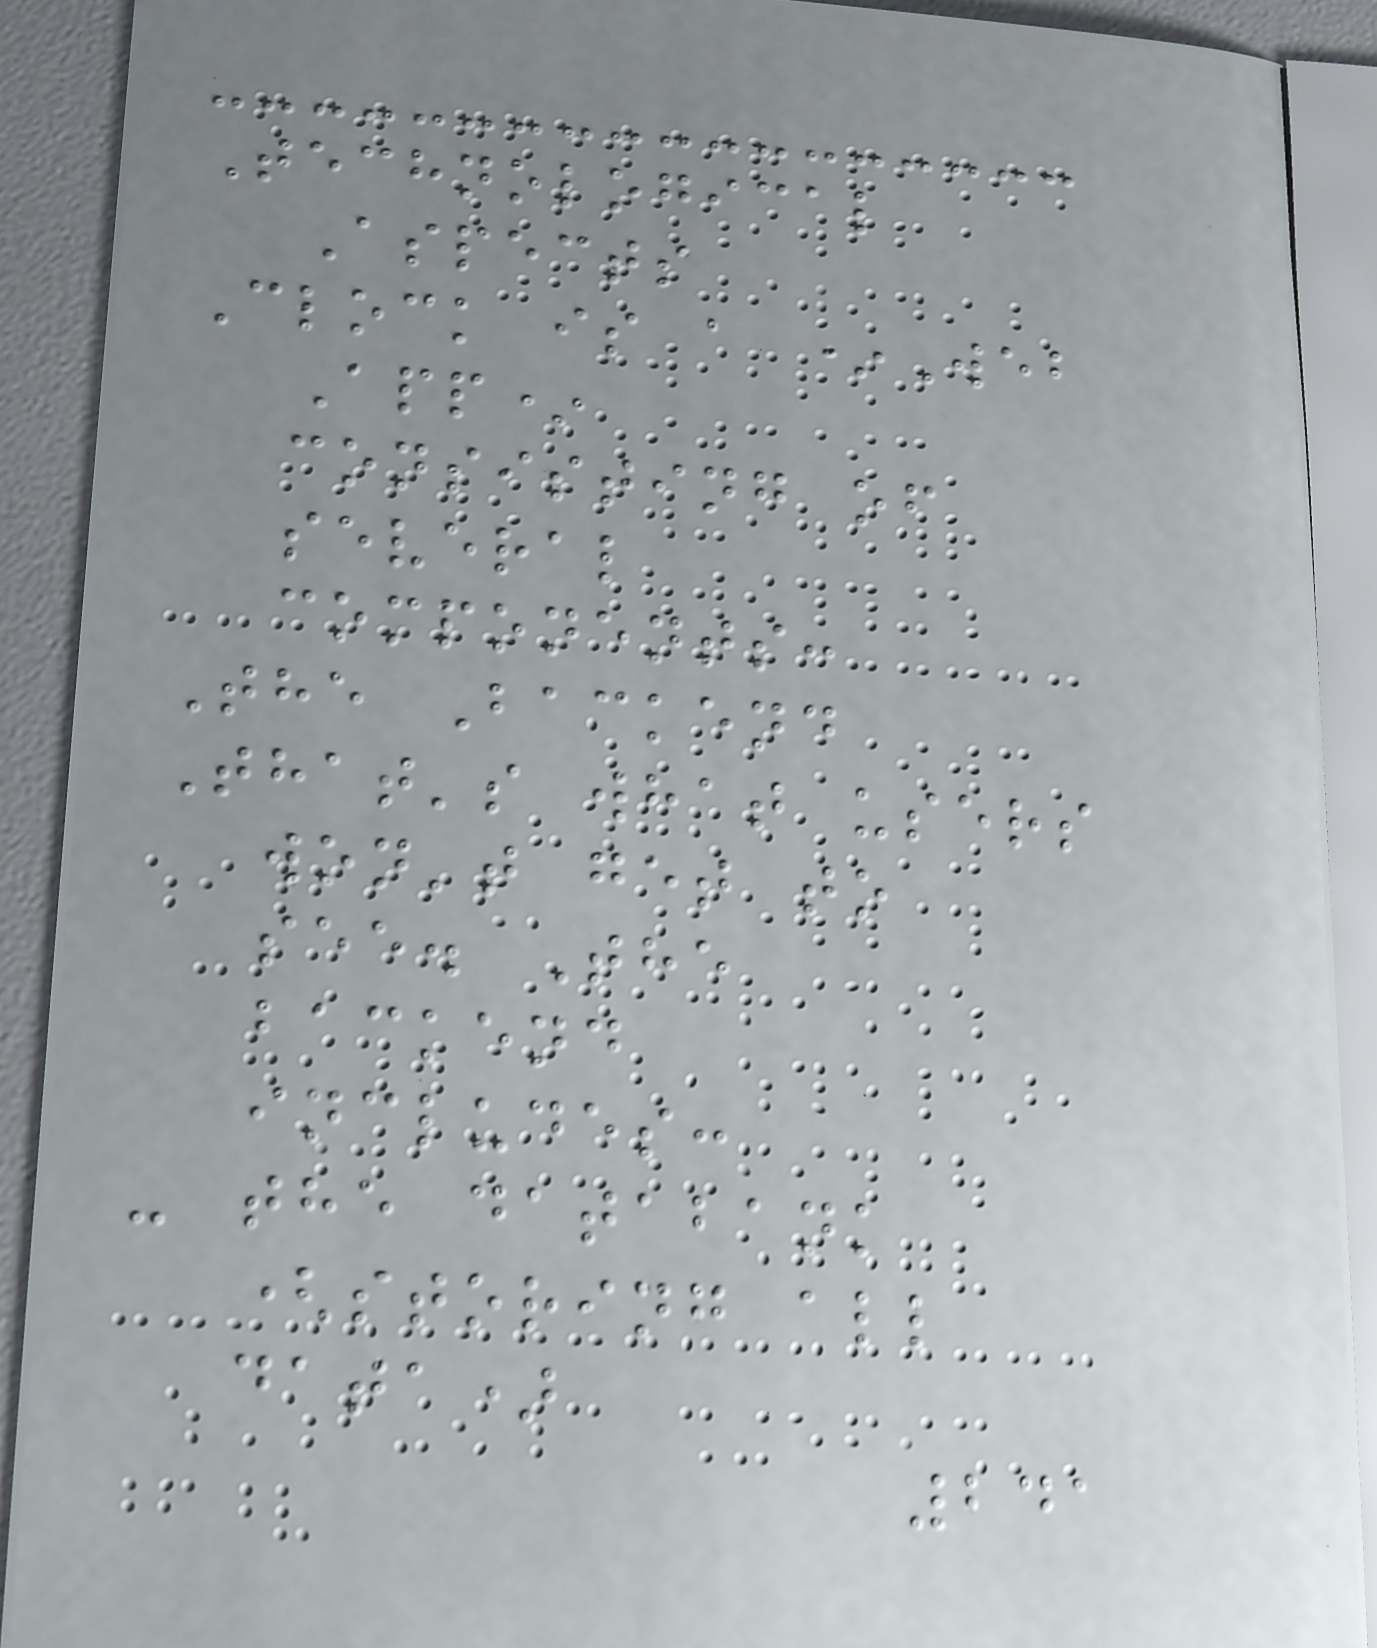Technological
Aspects
Clock is a *Web
App*
consisting of
several
components:
The Backend
That's what users
won't get to
see. The
backend
includes:
- the databank
(storing all
data)
241
